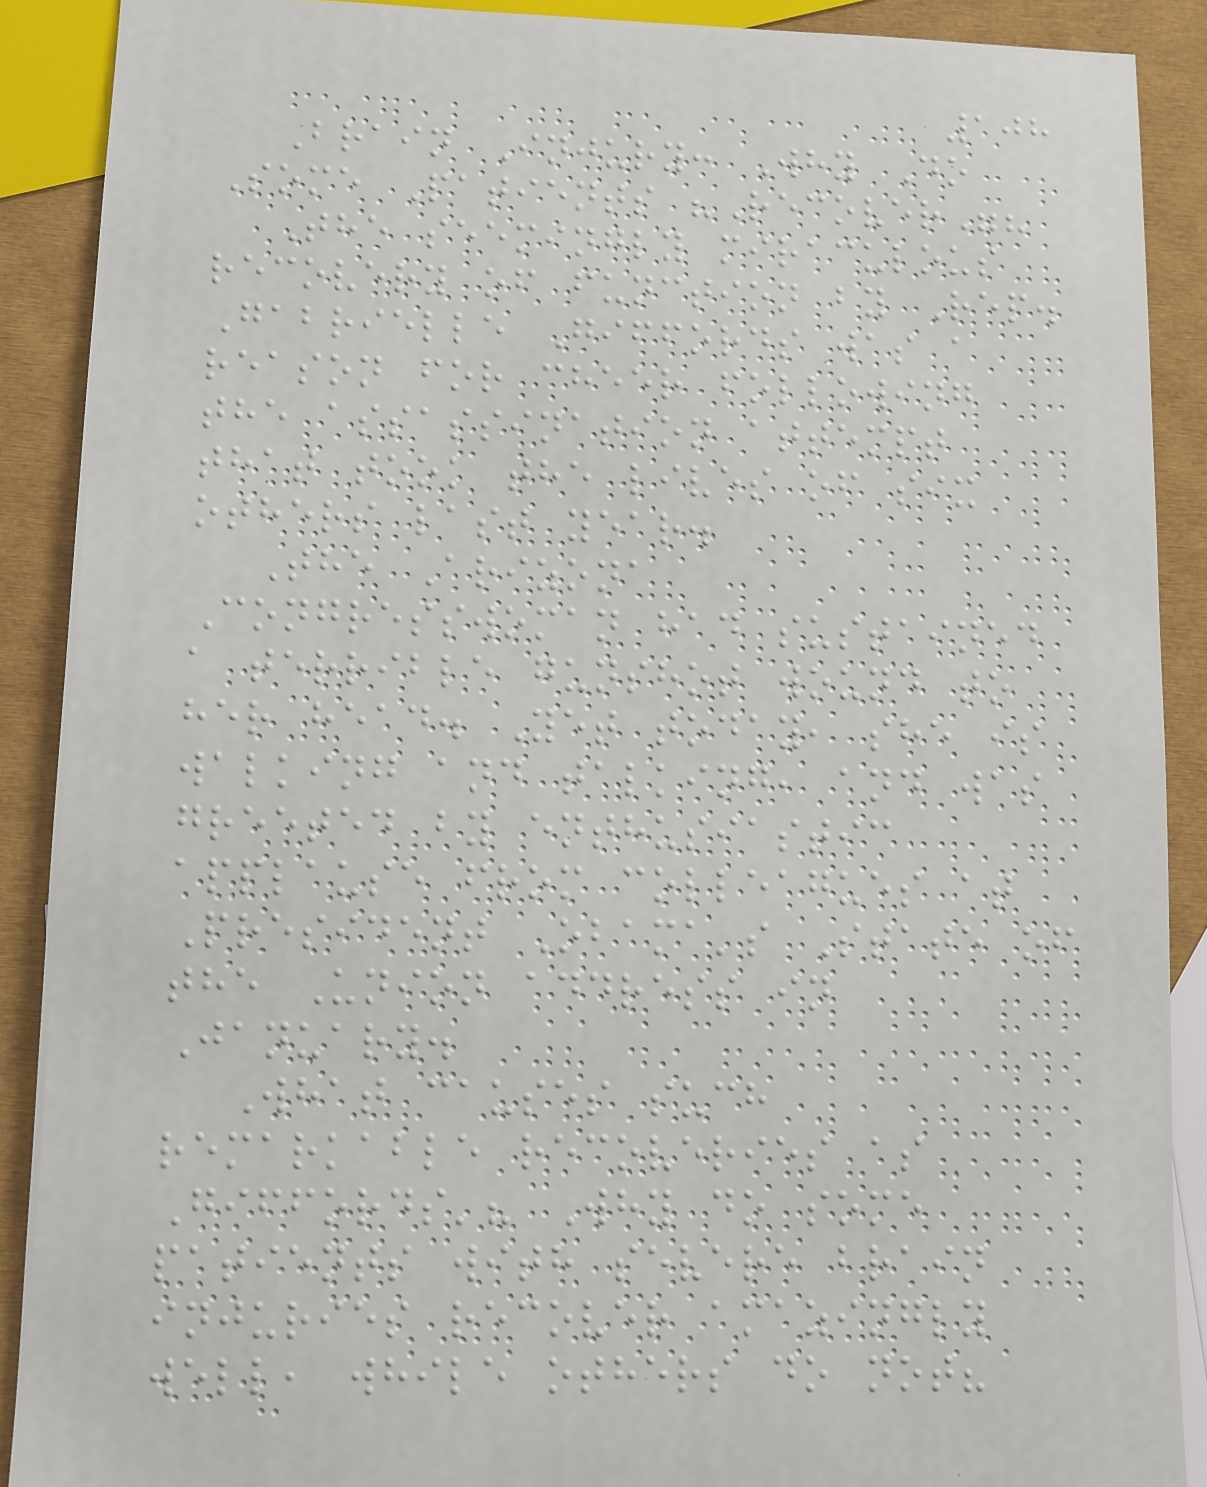108
Brain Injury: Why Do
Some Patients "Recover"?
The seemingly miraculous
recovery of function by Rep.
Gabrielle Giffords was a
reason for cheer following
the assassination attempt
that took the lives of six
others last year.
The Arizona
Congresswoman had sustained
a terrible gunshot wound to
her head. Yet today, she is
walking and talking, and was
greeted by enthusiastic
applause from colleagues at
President Obama's State of
the Union address in
January.
What causes such
remarkable recoveries as
Giffords'? Why do some
patients with severe brain
injuries recover amazingly
well, while others do not?
